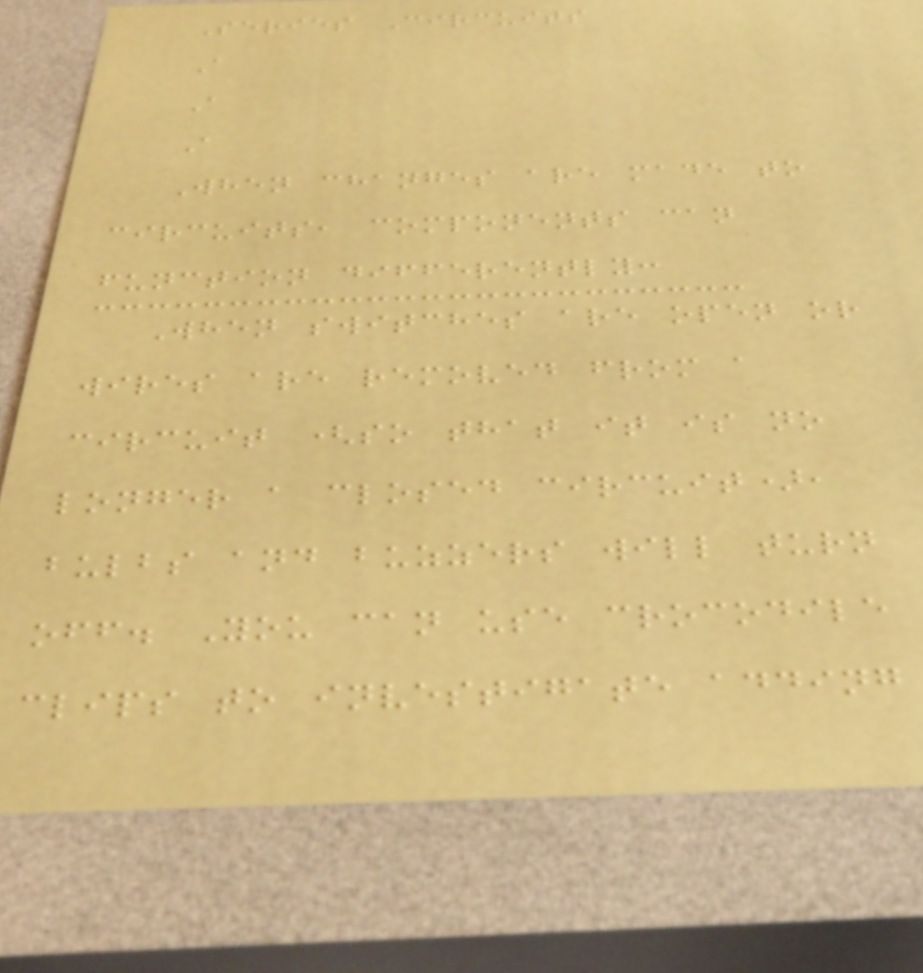Series Circuits
A
A
A
When changes are made to
circuits, components can
function differently:
When switches are open or
wires are removed from a
circuit (so that it is no
longer a closed circuit),
bulbs and buzzers will turn
off. You can use crocodile
clips to investigate adding
